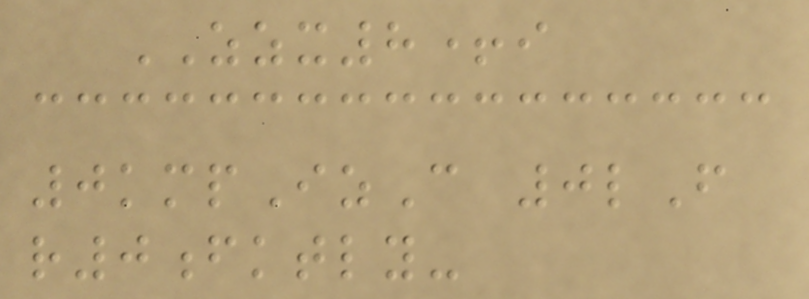ZZX8+i
0kmpIzC 0lF
r0fktly-
